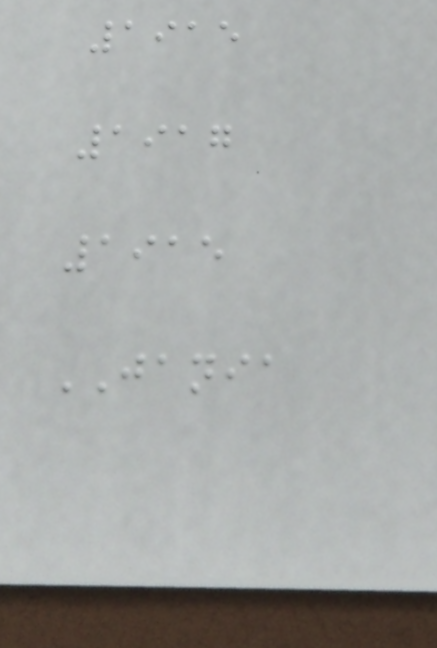1915
1917
1915
JANIA
